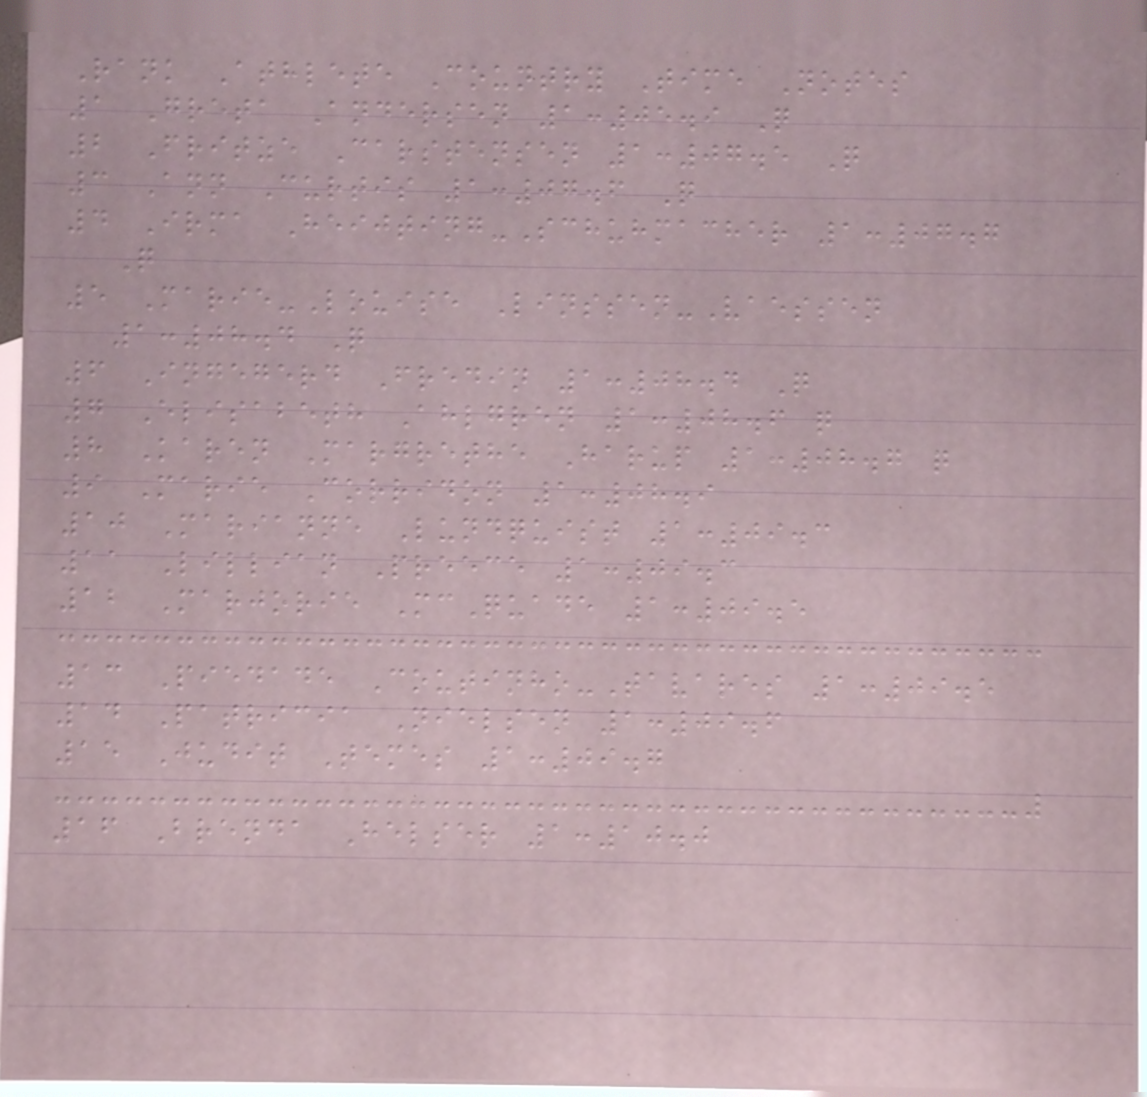Rank Athlete Country Time Notes
1 Greta Andersen 1:05.9 Q
2 Fritze Carstensen 1:07.5 Q
3 Ann Curtis 1:07.6 Q
4 Irma Heijting-Schuhmacher 1:07.7
Q
5 Marie-Louise Linssen-Vaessen
1:08.4 Q
6 Ingegerd Fredin 1:08.4 Q
7 Elisabeth Ahlgren 1:08.6 q
8 Karen Margrethe Harup 1:08.7 q
9 Marie Corridon 1:08.9
10 Marianne Lundquist 1:09.3
11 Lillian Preece 1:09.3
12 Marjorie McQuade 1:09.5
13 Piedade Coutinho-Tavares 1:09.5
14 Patricia Nielsen 1:09.6
15 Judit Temes 1:09.7
16 Brenda Helser 1:10.0
